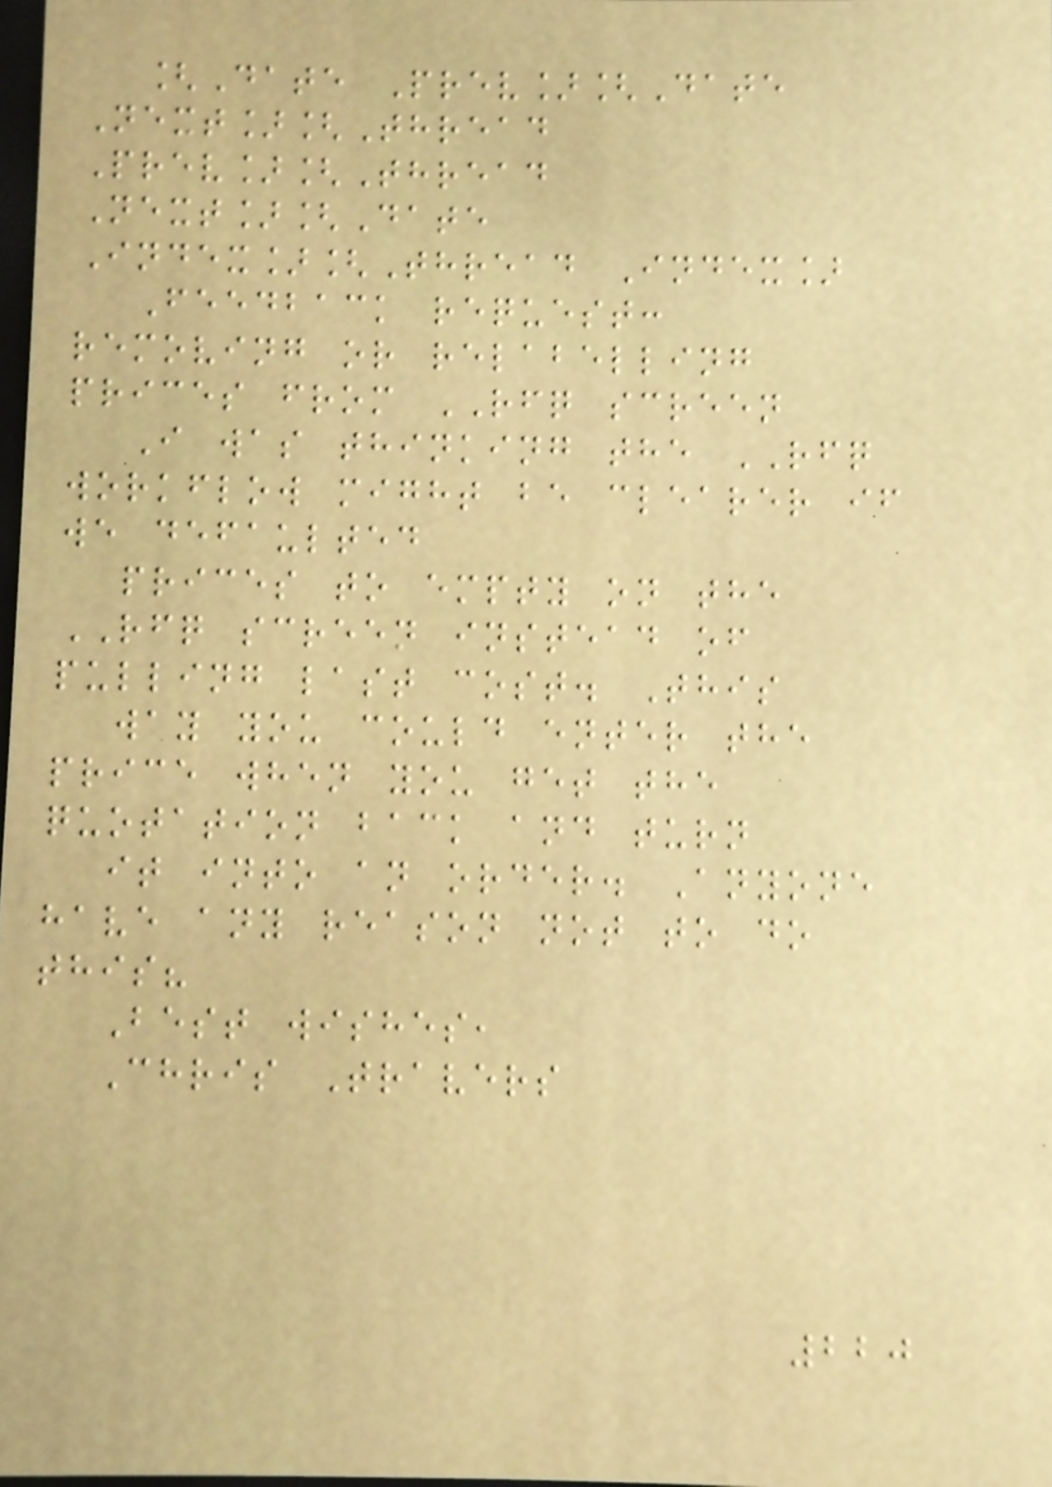[Date Prev][Date
Next][Thread
Prev][Thread
Next][Date
Index][Thread Index]
Feedback request:
removing or relabelling
prices from RFQ screen
I was thinking the RFQ
workflow might be clearer if
we defaulted
prices to empty on the
RFQ screen instead of
pulling last cost. This
way you could enter the
price when you get the
quotation back and turn
it into an order. Anyone
have any reason not to do
this?
Best wishes,
Chris Travers
220
